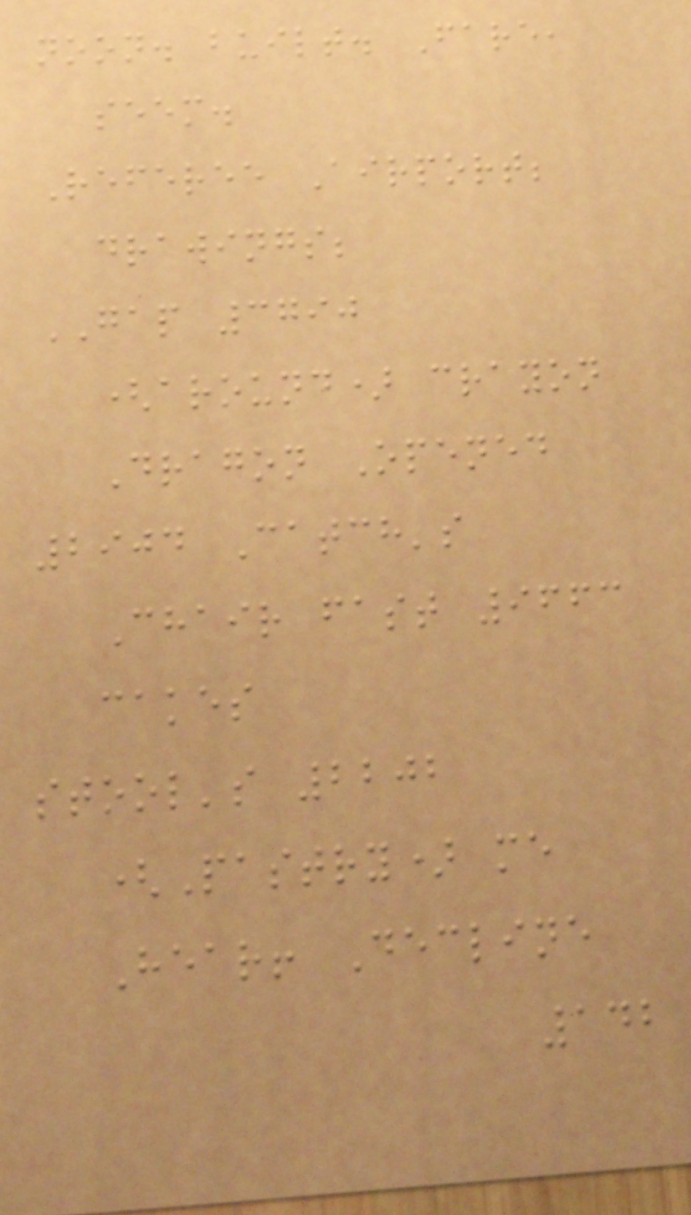noon. built. Fare,
seem.
Referee Airport;
drawings;
GAP 3790
(around) crayon
Dragon Opened
2904 Catch's
Chair fast 9663
cakes
stool's 2202
(Pastry) me
Hear! Decline
142
